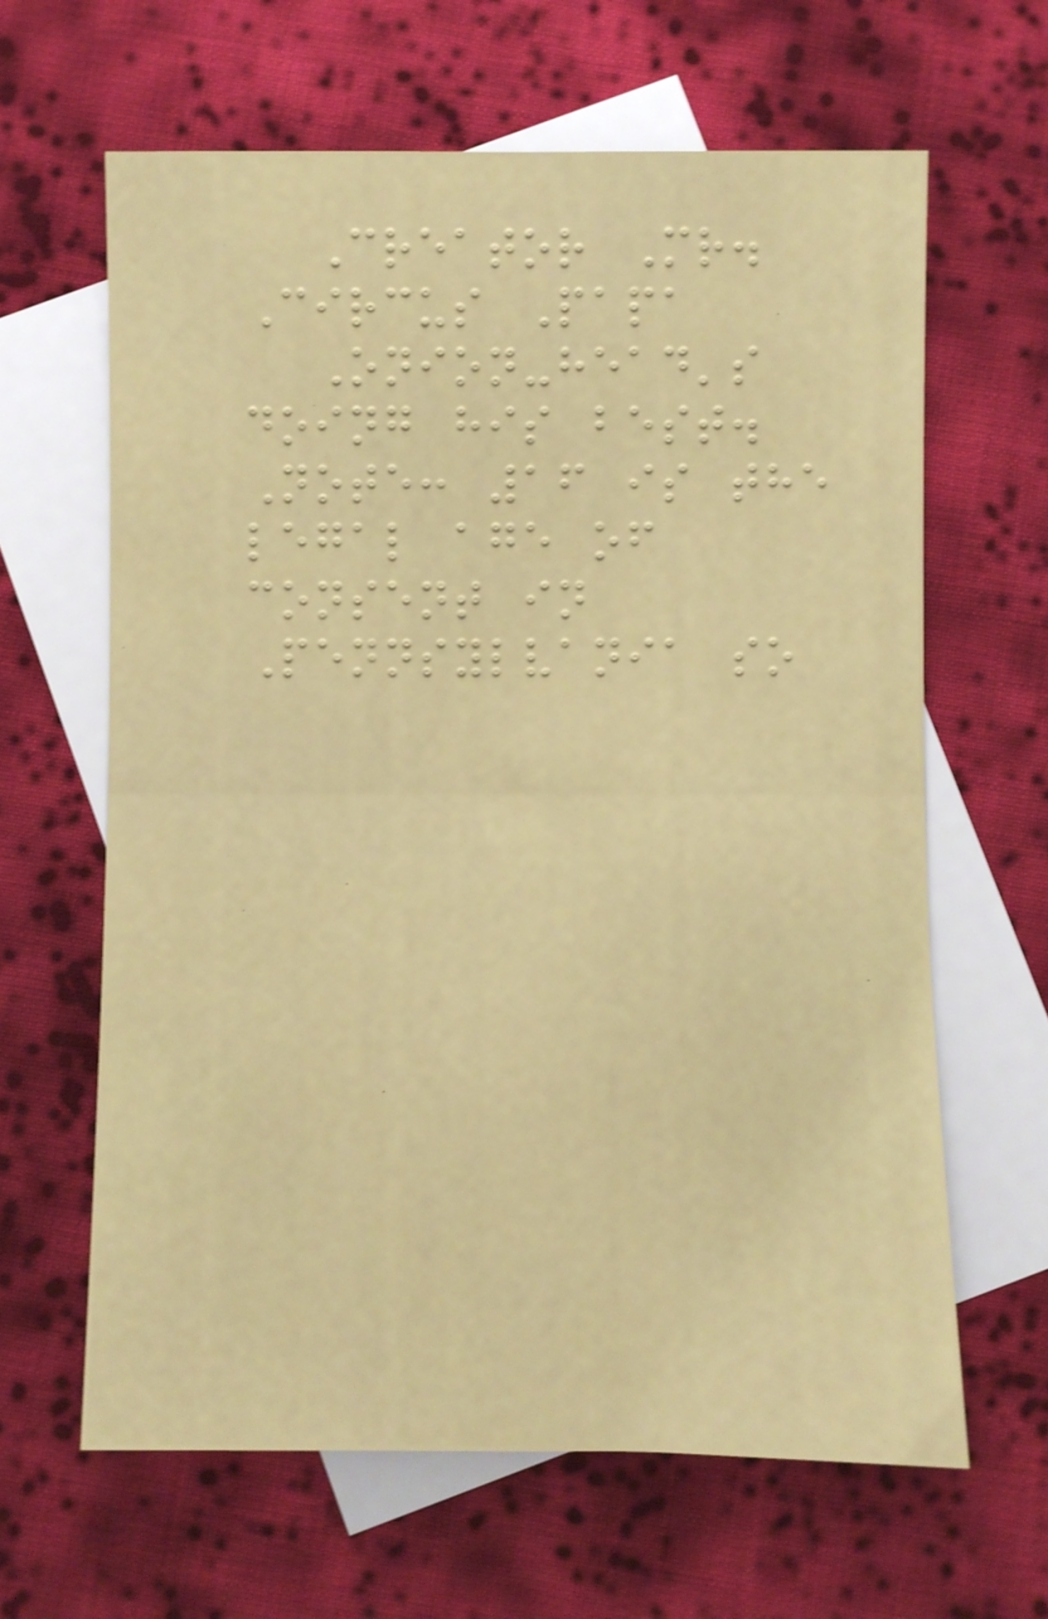Creator Mr.
Circus Papa
Onion-head's
doing his best.
Note: 16 is the
legal age of
consent in
Pennsylvania so
